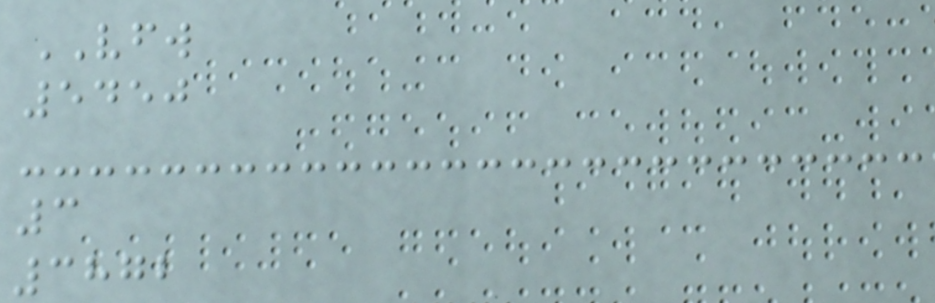VFW
5450
3
3872
